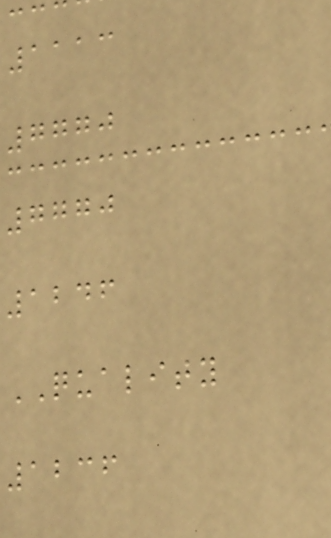1113
7770
7770
1246
QUALITY
1236
